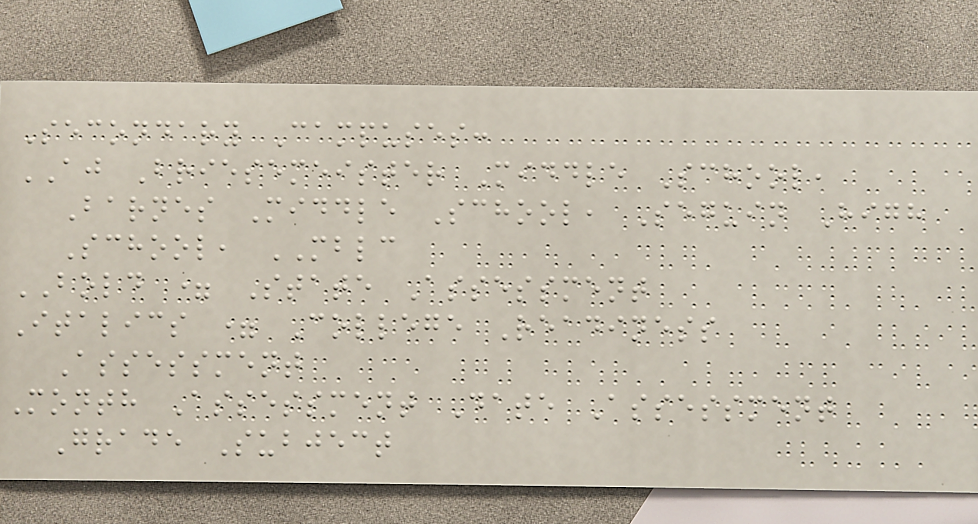Secondary Campuses:
AJ Briesemeister Middle School,
Barnes Middle School, Seguin High
School, MBLC
BOLD = State Assessment
Italics = College Readiness
Assessment
Month Assessment Date Assessment
Grade Subject
